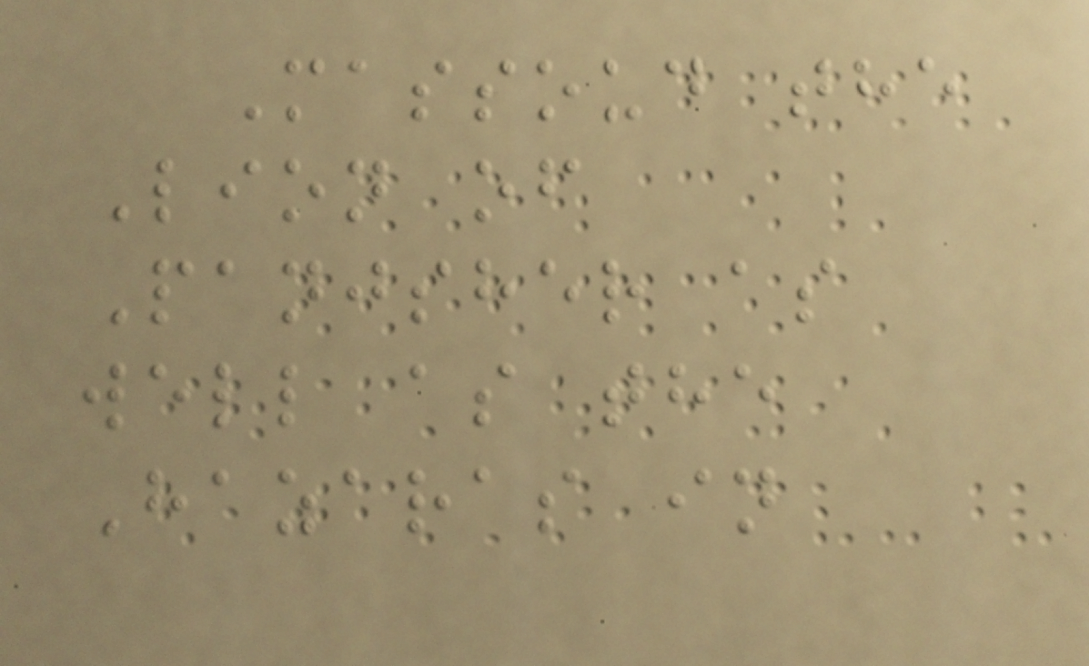Massoud the
Lion of
Panjsher as
well as the
Hazaras in
